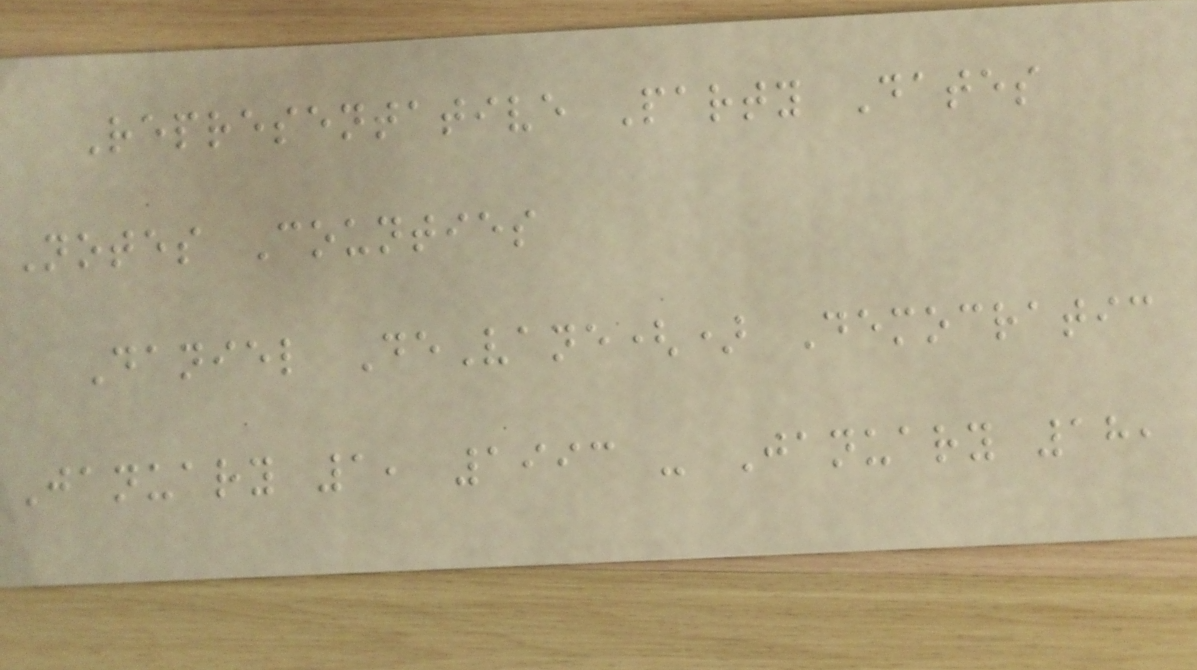Representative Party Dates
Notes Counties
Daniel DeVane() Democratic
January 1, 1993 - January 18,
